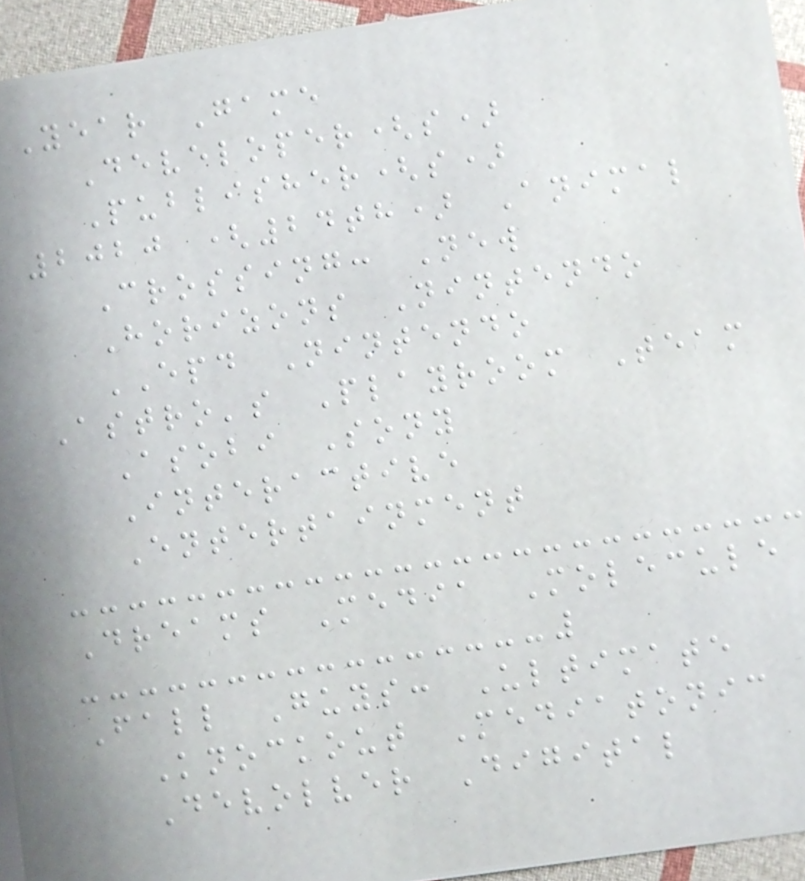Year Game
Developer(s)
Publisher(s)
2020 (24th) Animal
Crossing: New
Horizons Nintendo
EPD Nintendo
Astro's Playroom Team
Asobi Sony
Interactive
Entertainment
Dreams Media Molecule
Fall Guys: Ultimate
Knockout Mediatonic
Devolver Digital
